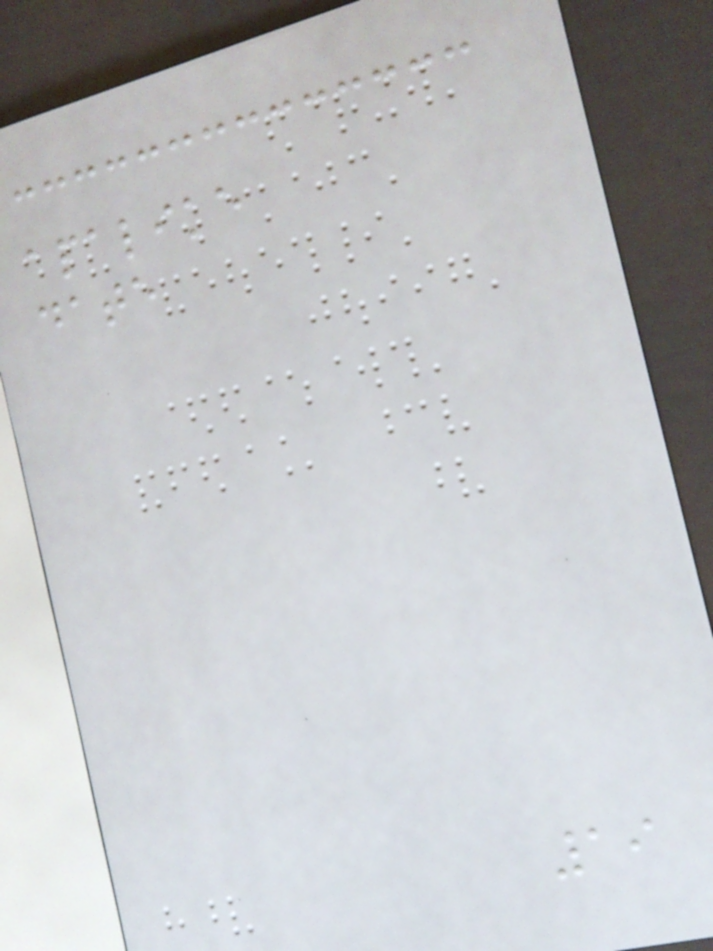apalike
date
19
